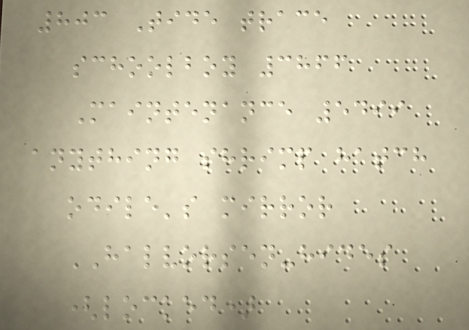803 Tide trace
schoolboy 3866
Maintenance 5499
anything shrimp hatch
odile's mirror
HALVORSEN-hides
(locked)
